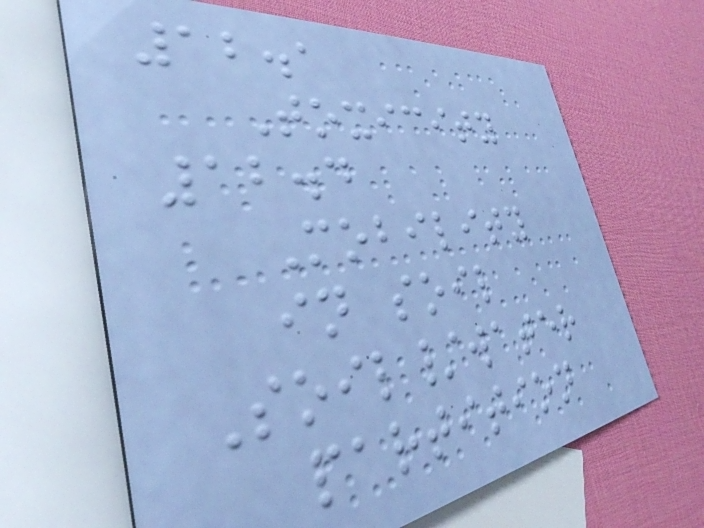12.1
Toxicity
12.4
Mobility
in soil
Soil/water
partition
